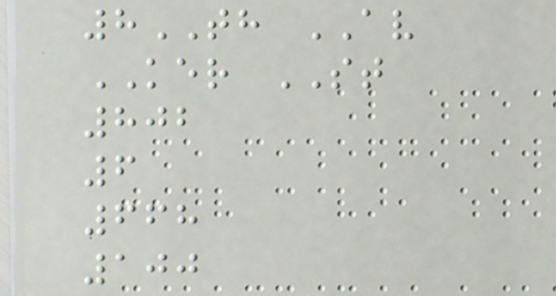8TH AV
KER ST
802
6
668
100
